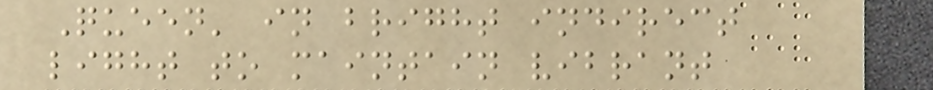Queen' in bright indirect
light to maintain vibrant
